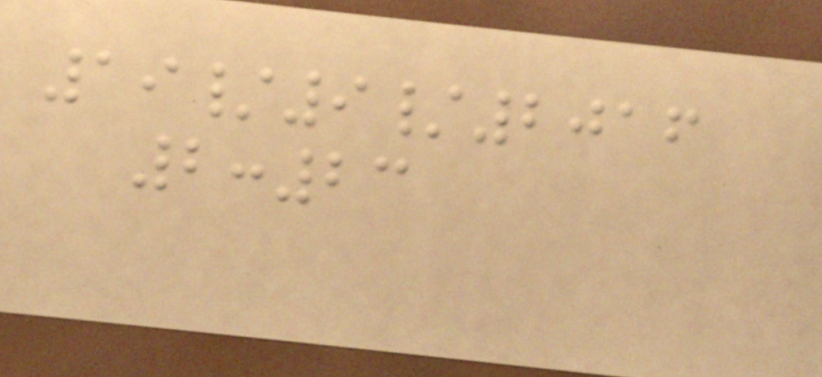19/9/2016
2:23
